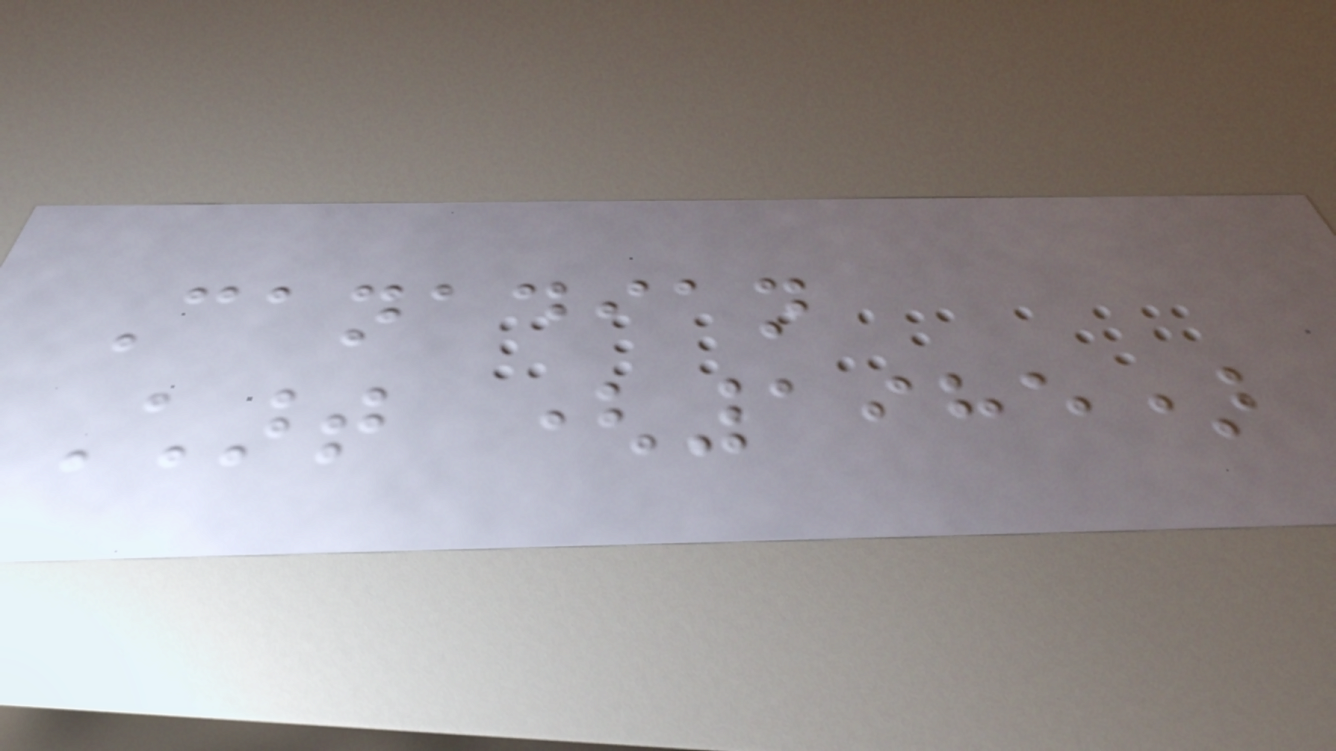Canadian
Chart (1985)
